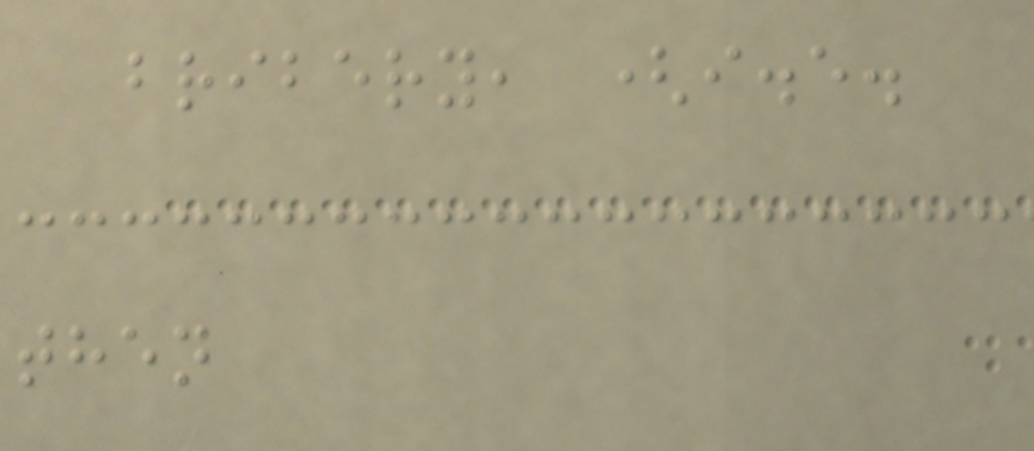bribery, (i.e.
then
